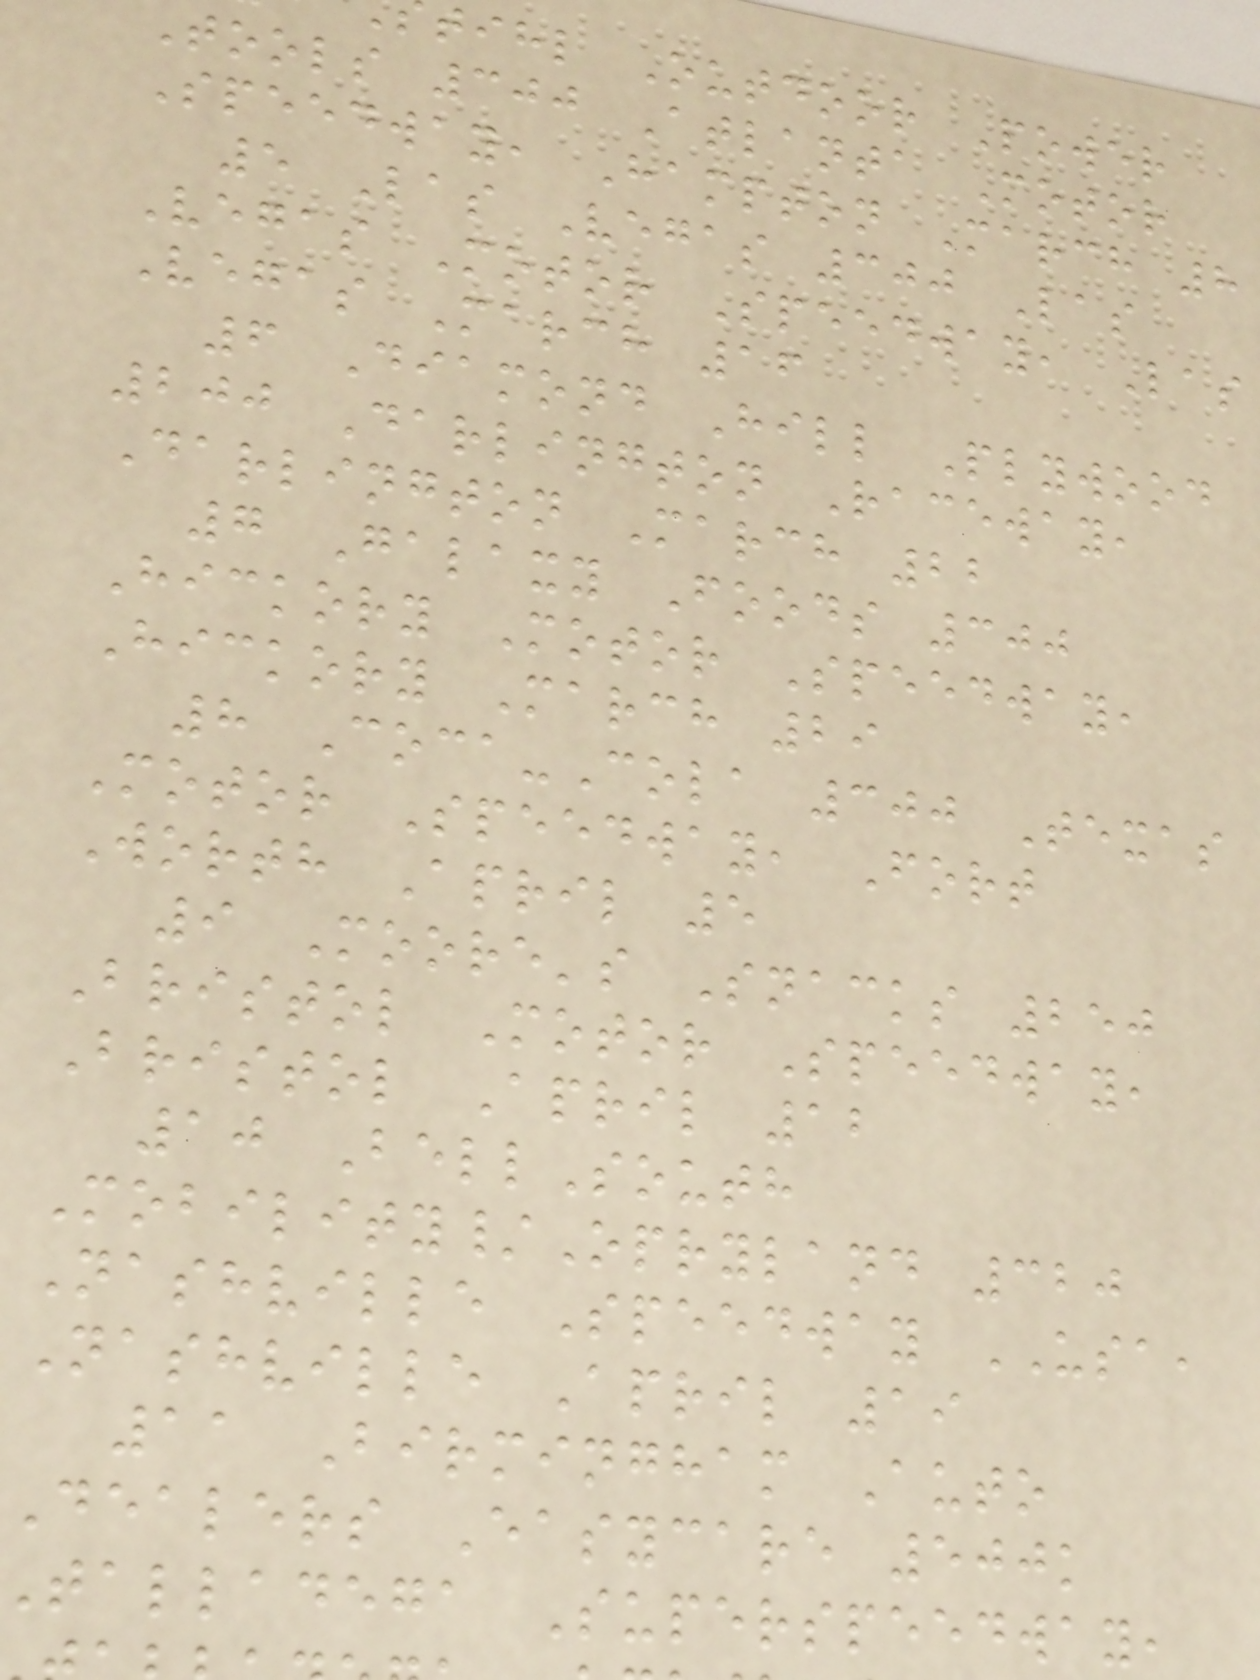tihl Outdoor Power
Tools 300 Atlanta Motor
Speedway, Hampton March 8
5 Las Vegas 300 Las
Vegas Motor Speedway, Las
Vegas March 16
6 Diamond Hill Plywood
200 Darlington Raceway,
Darlington March 22
7 Galaxy Foods 300
Hickory Motor Speedway,
Hickory March 29
8 Coca-Cola 300 Texas
Motor Speedway, Fort
Worth April 5
9 Moore's Snacks 250
Bristol Motor Speedway,
Bristol April 12
10 BellSouth
Mobility/Opryland 320
Nashville Speedway USA,
Nashville April 19
11 Birmingham Auto
Dealers Easycare 500k
talladega Superspeedway,
